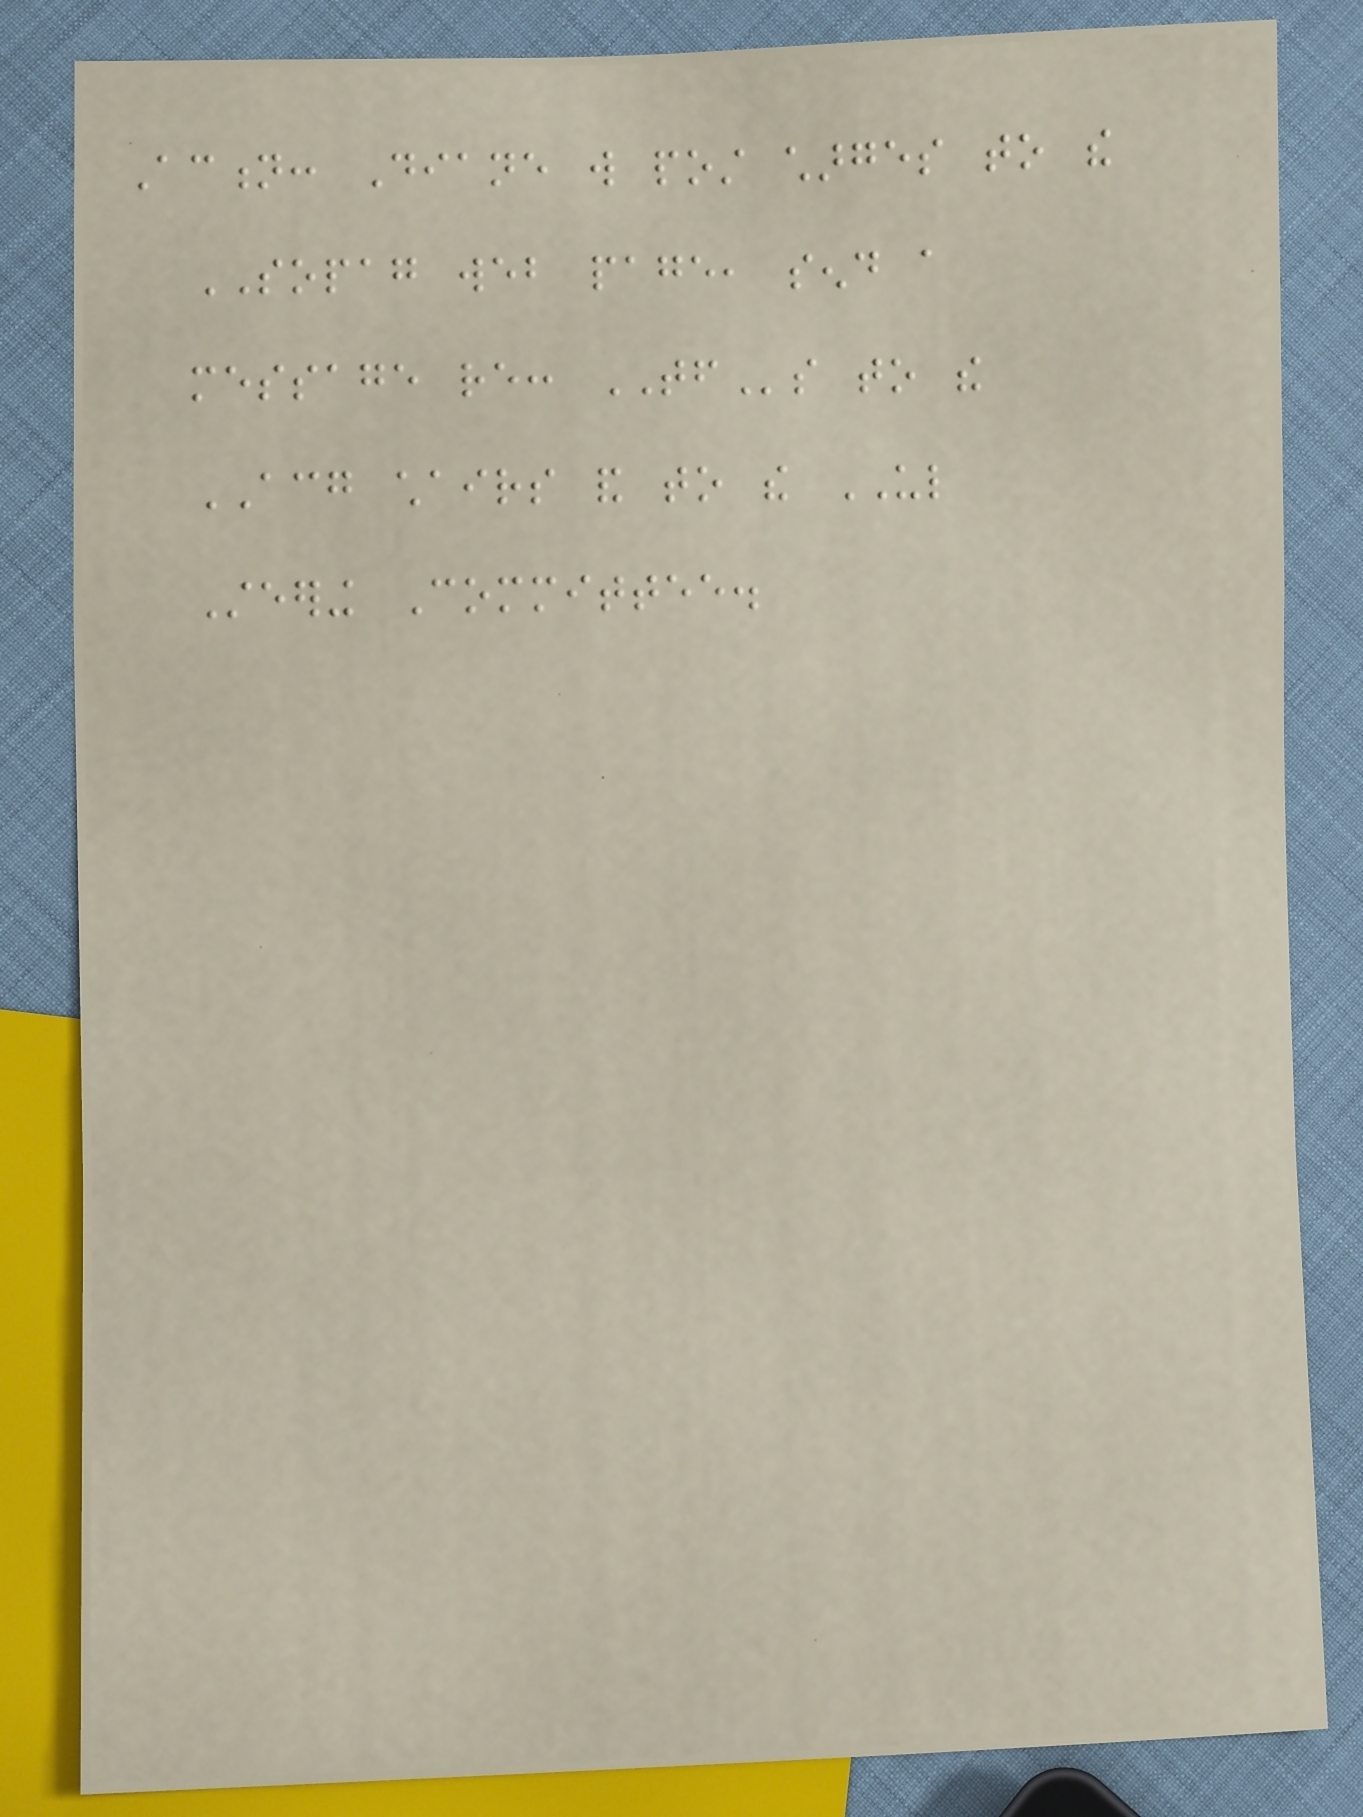Action: Diane will post charges to the
SOPAG web page, send a
message re: TFs to the
ACG chairs and to the UL
Steering Committee.
